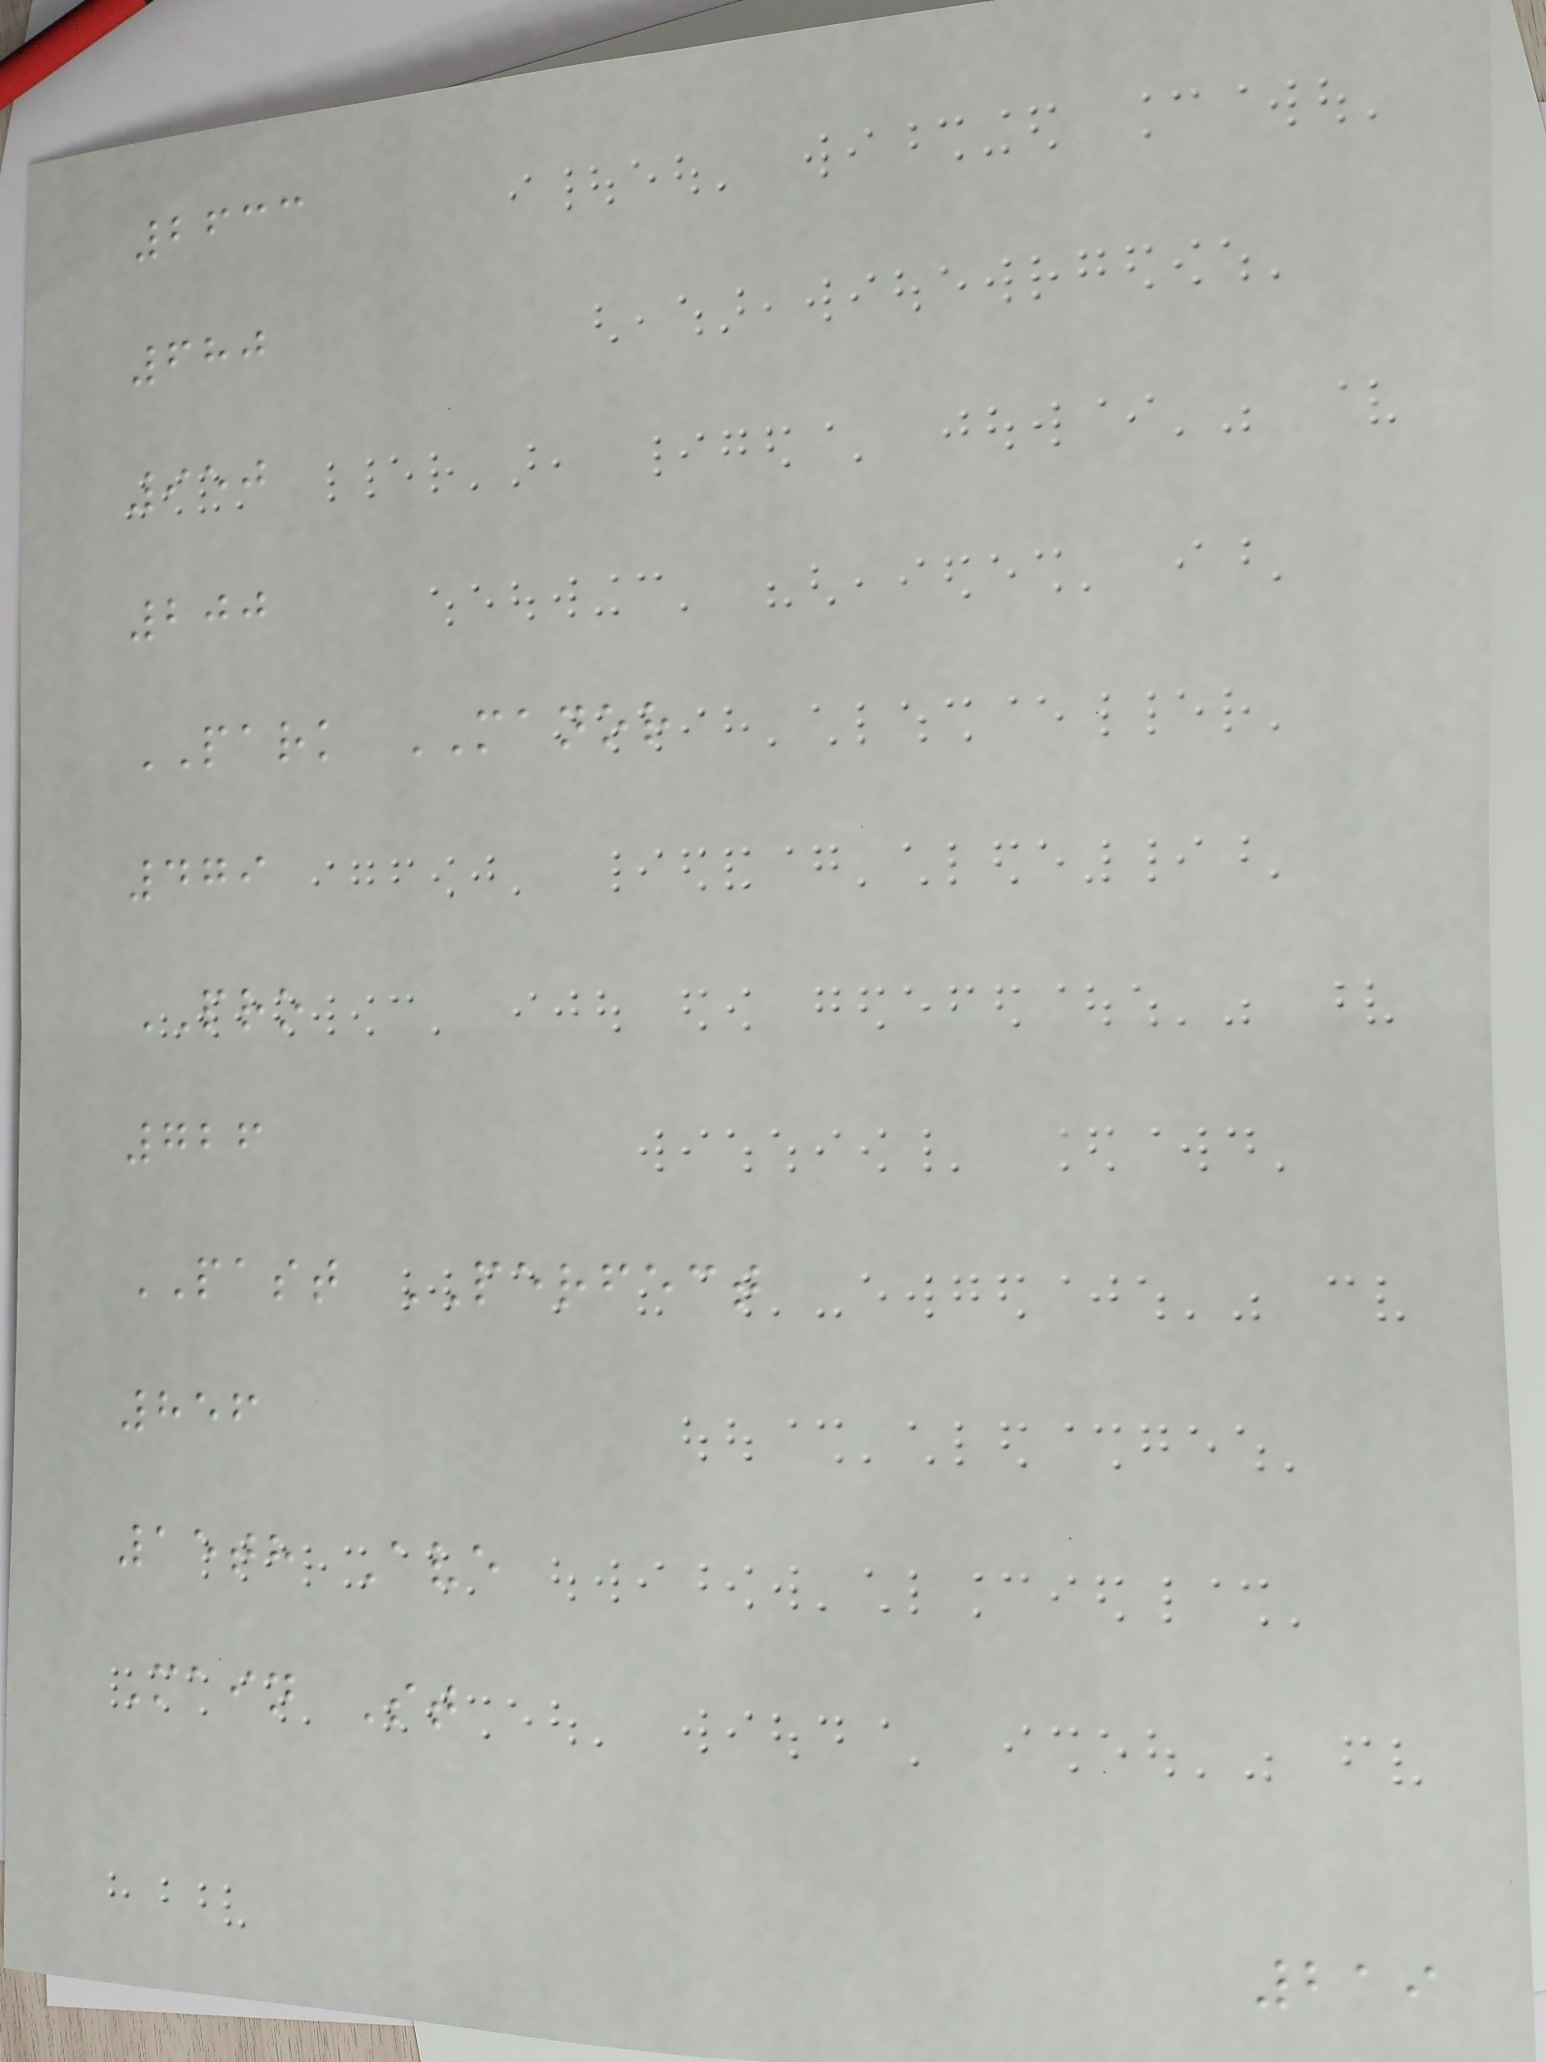2633
680
950
200
PARK MANOR
479
PRO
726
PAST PERFECT
856
15th Ave
Main St
219
